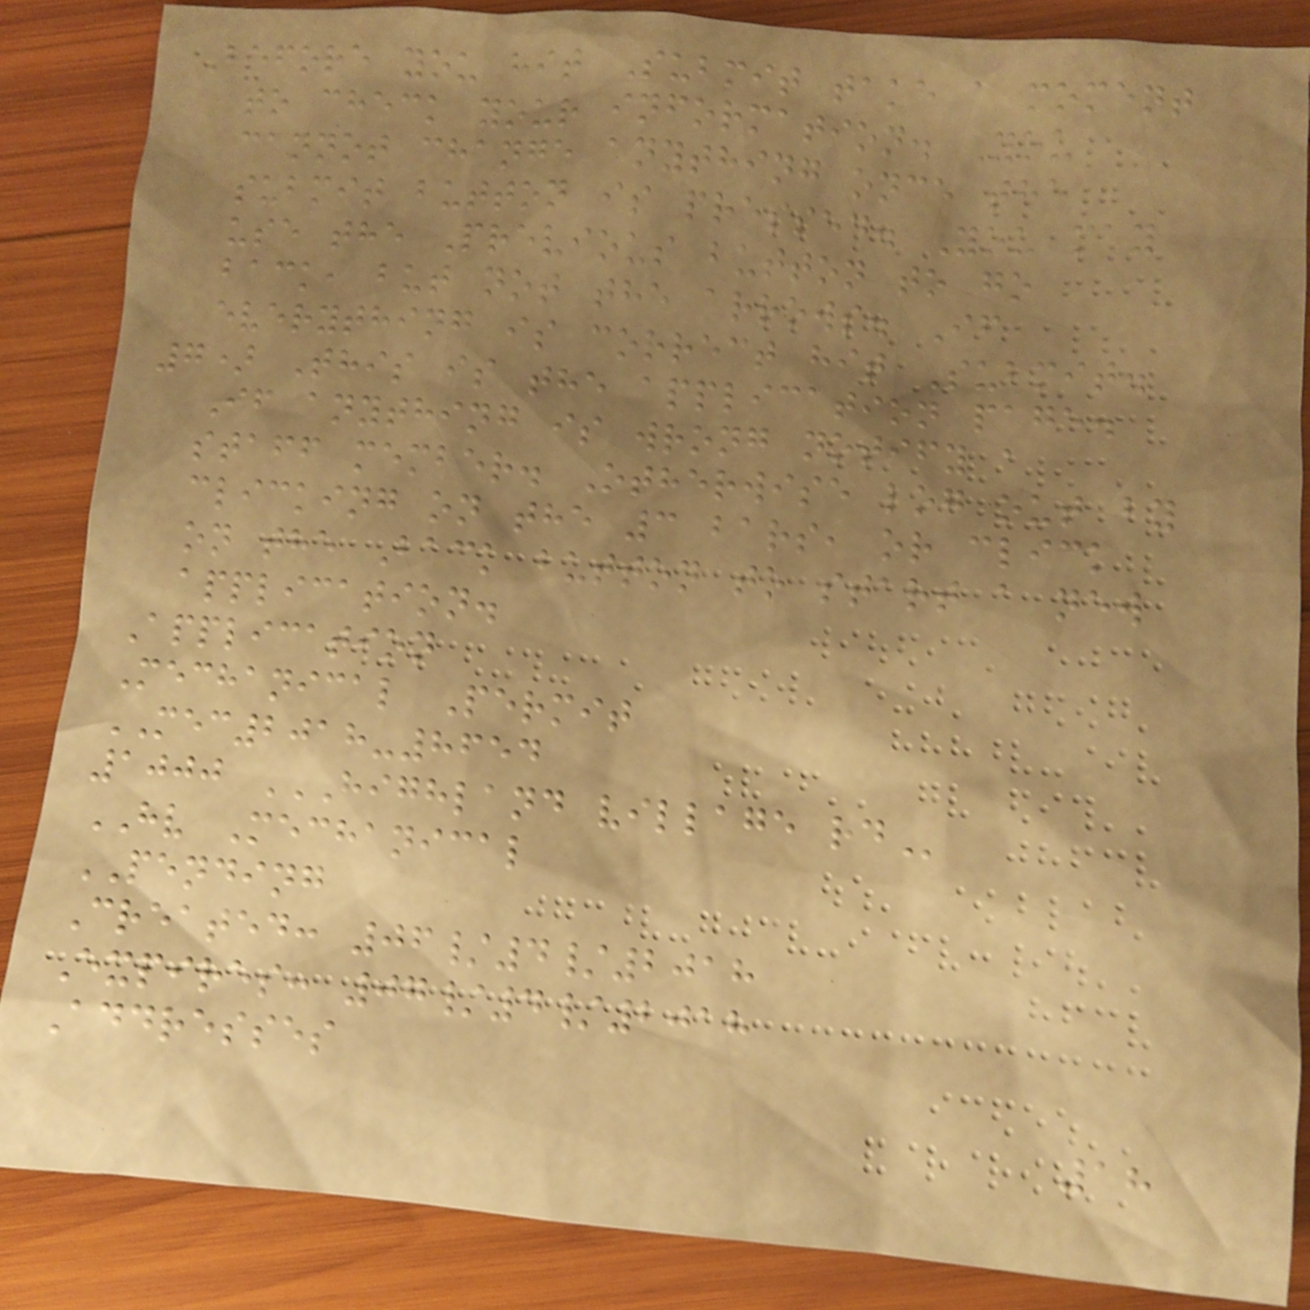Before you hit Submit take a moment
to check your information. You
cannot change anything once the
submit button is pressed. You may
use the Previous button to go
back, but not the arrows. If
everything is correct hit Submit.
7) This is the application page.
If anything is wrong notify a
staff member. Otherwise log out by
clicking on the 3 bars, or click
on the Back button to start a new
application.
Application
Mechanical Permit
MEC2018-8654
1000 HIGHLAND VILLAGE RD
HV Mechanical
PENDING
Created: 06/4/2018
Expires: 07/4/2018
Addresses
18
